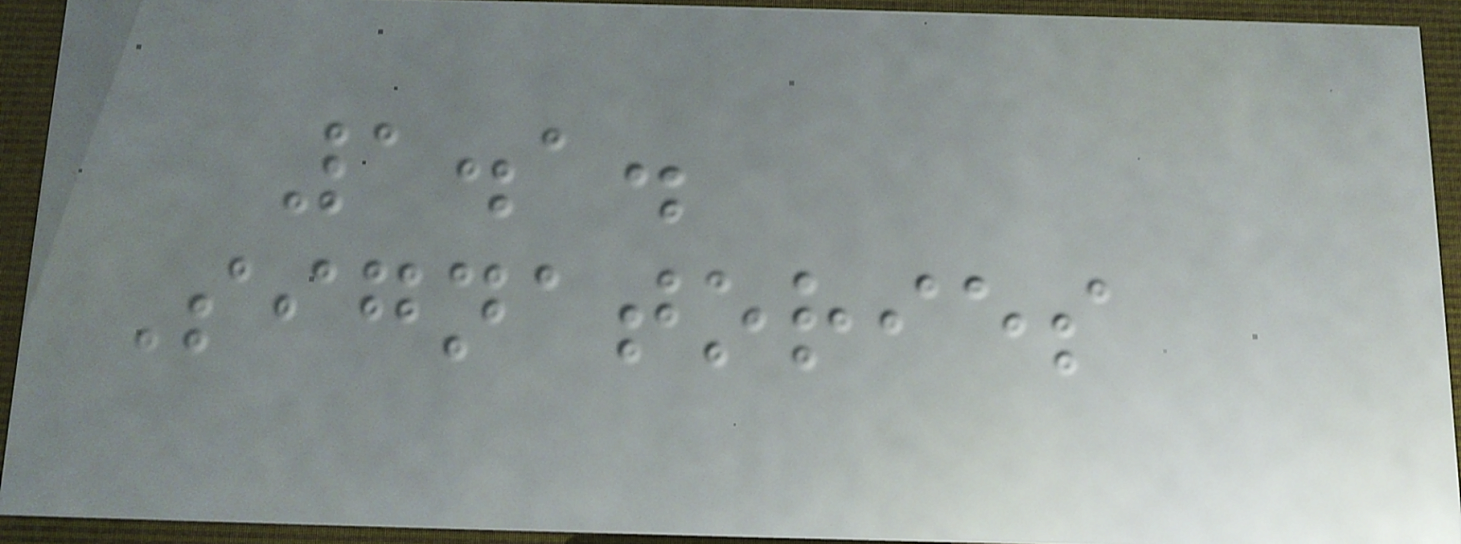1.1.
Signatories
